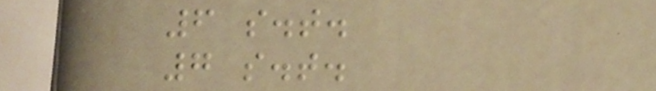6 s.t.
7 s.t.
